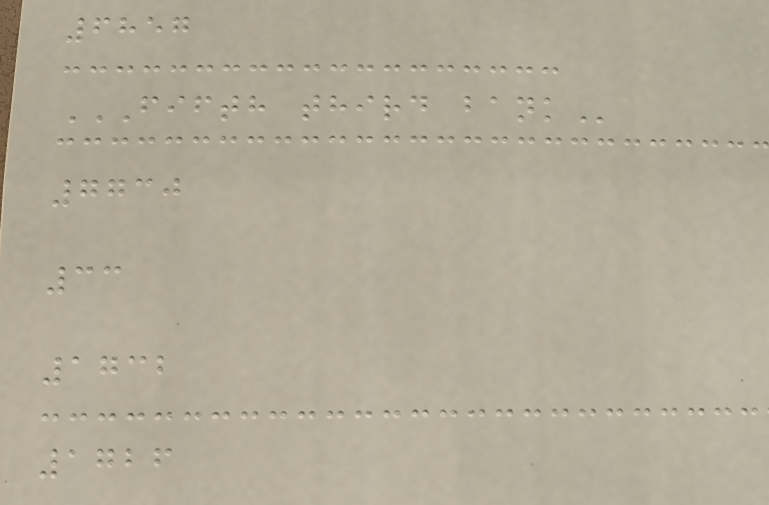6857
FIFTH THIRD BANK
7730
33
1732
1726
